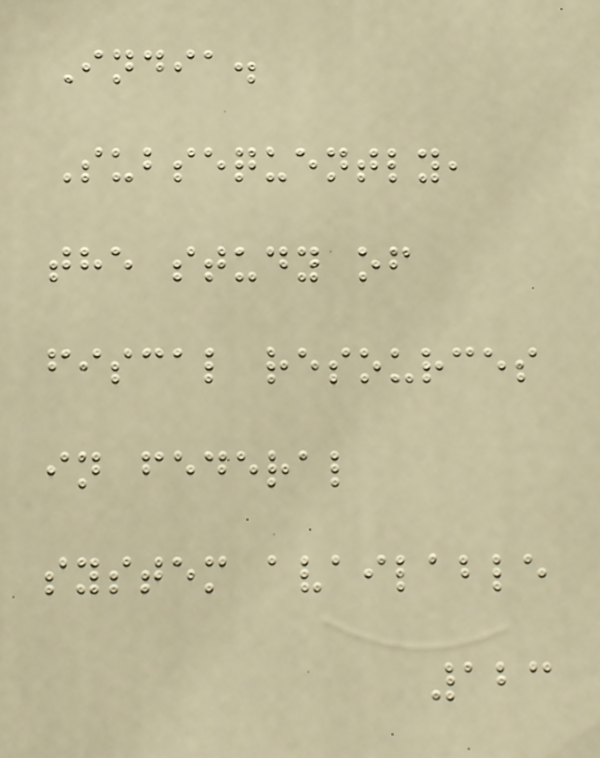India.
Subsequently,
the study of
fiscal resources
in federal
system available
123
